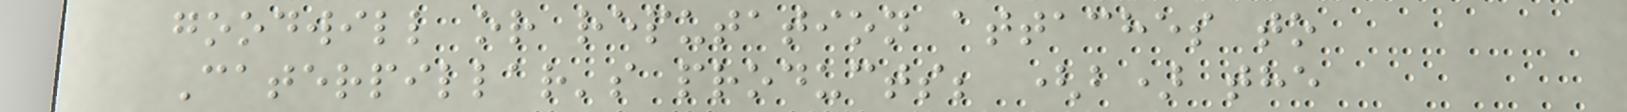goodwill or reputation attaches to
Caterpillar's products; (b) the
